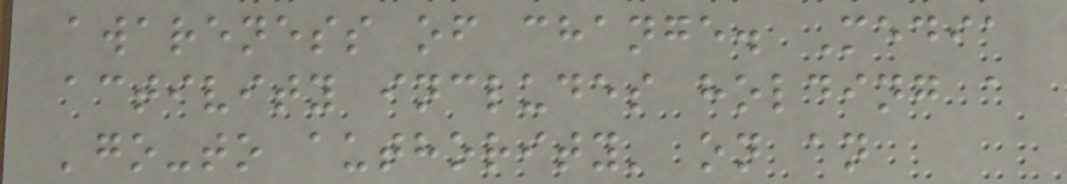awareness of change. Media
activity includes holding a
'go-to authority' on an
